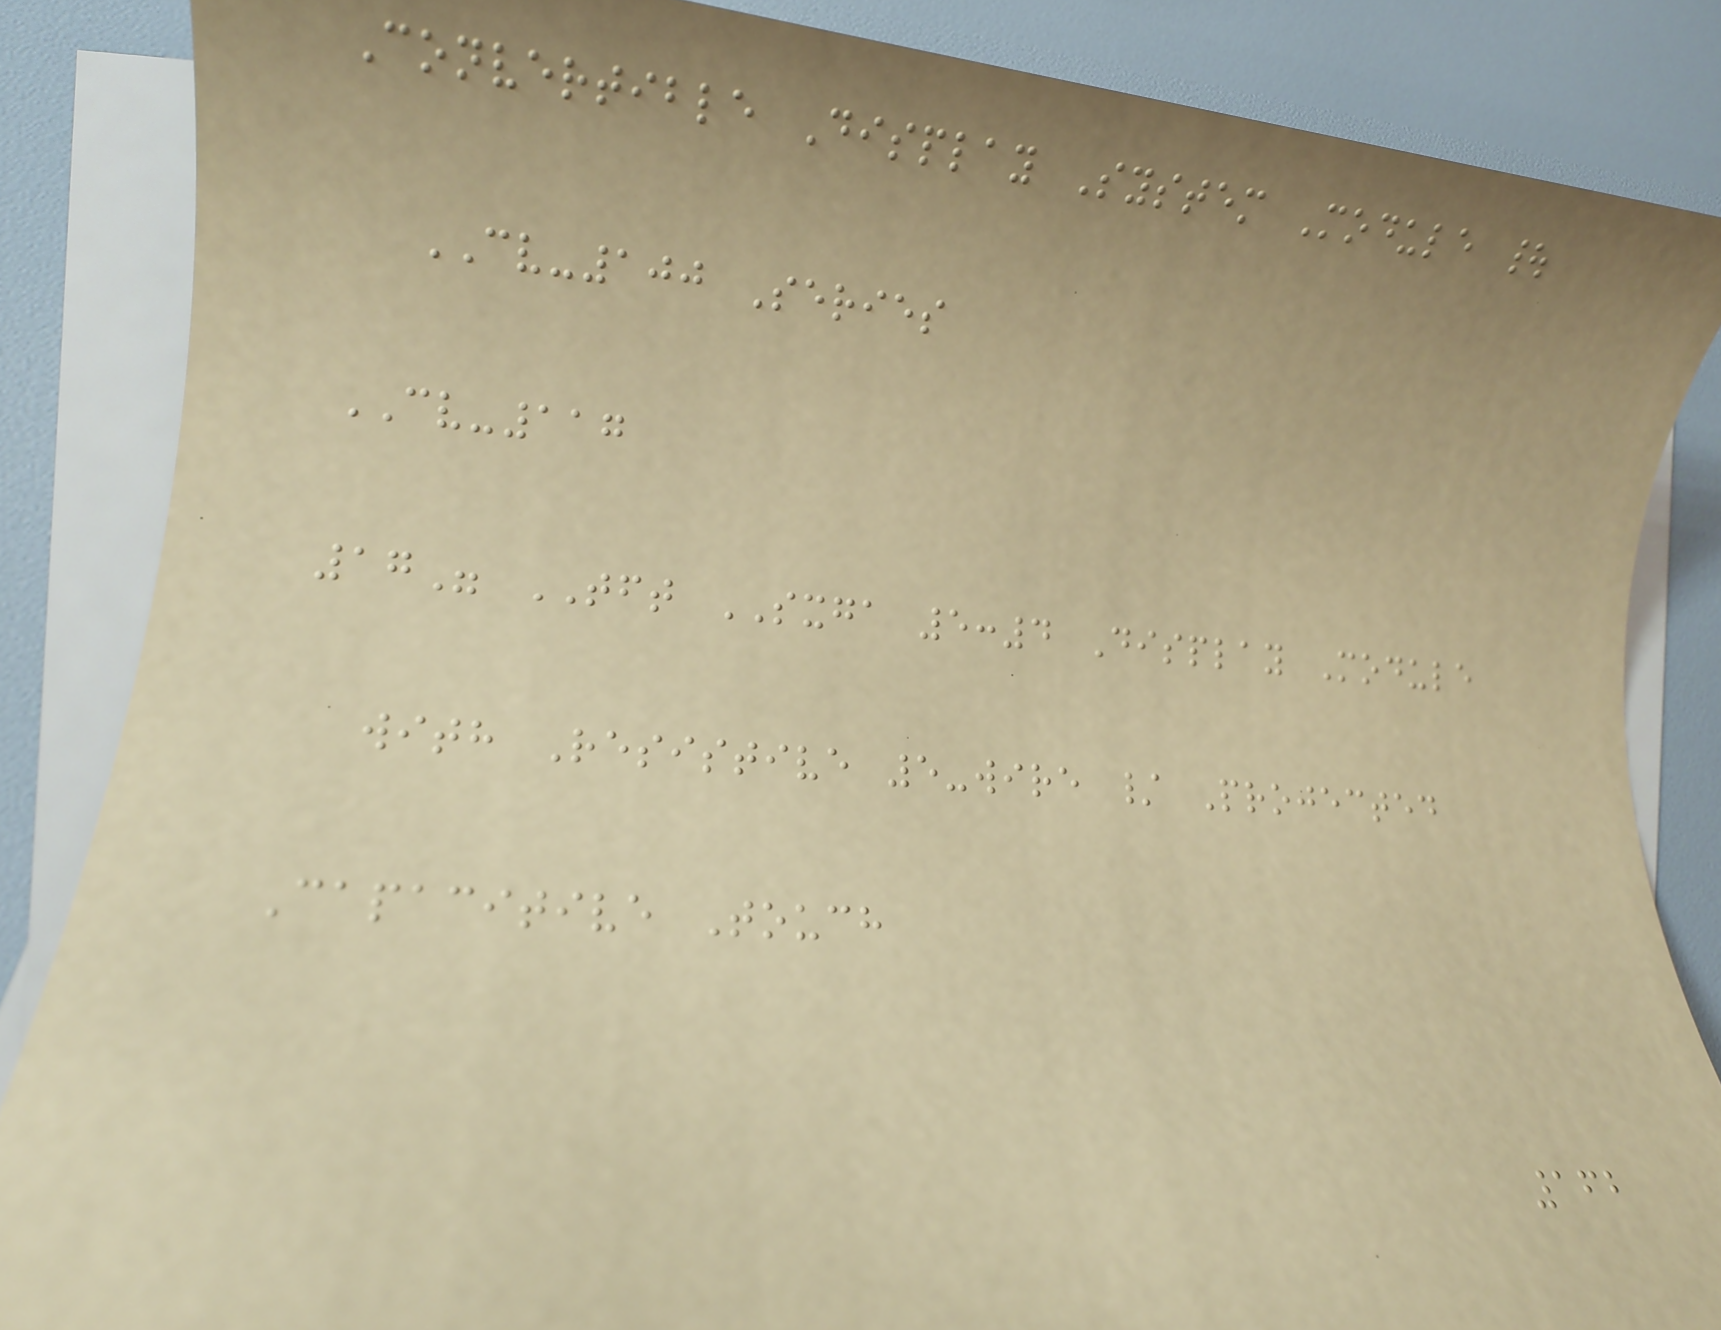Convertible Display System Module |
CV-100 Series
CV-117
17" TFT SXGA 5:4 Display Module
with Resistive 5-wire / Projected
Capacitive Touch
162
